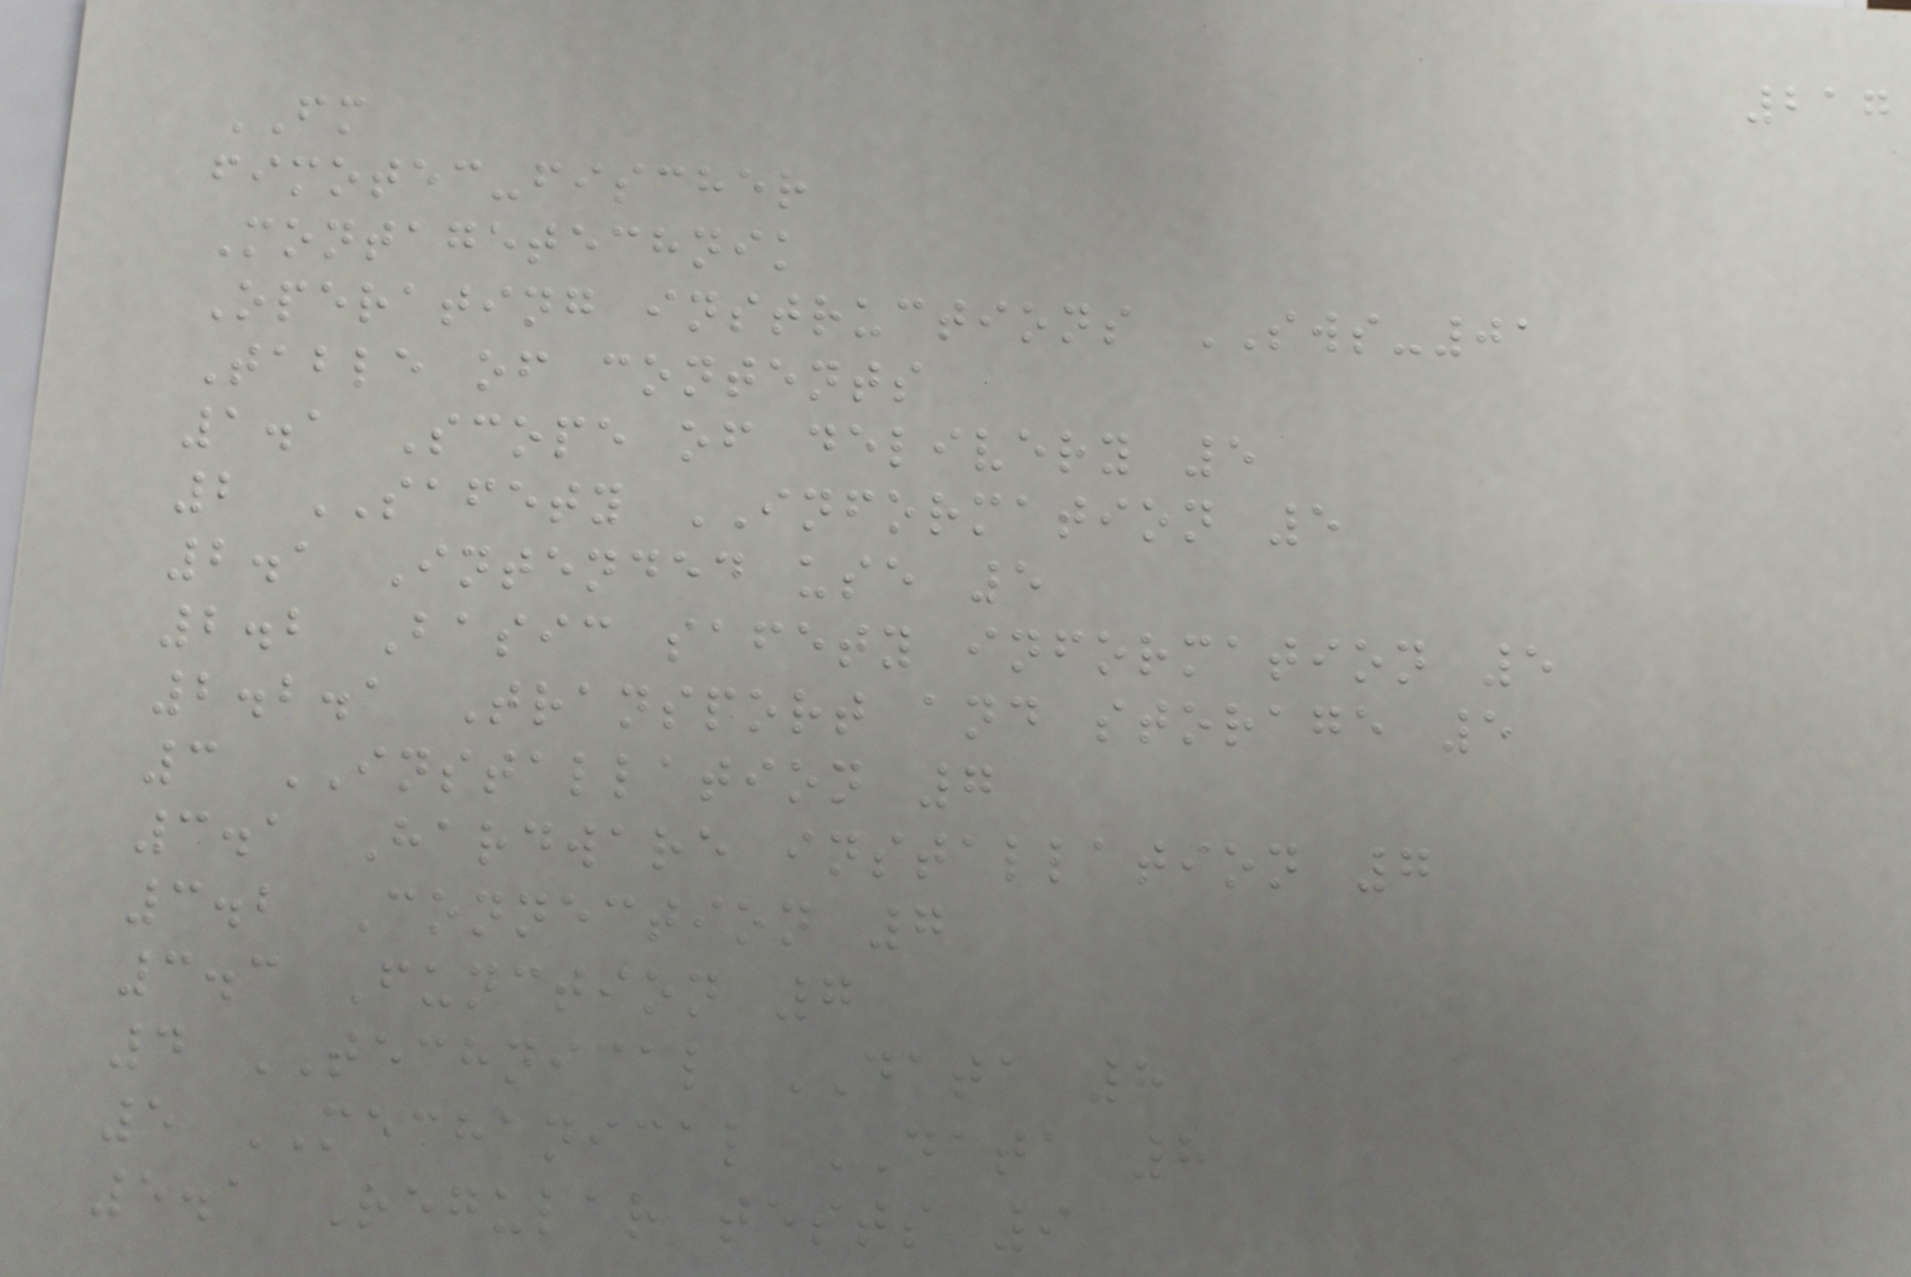217
FM
fimotec-fischer
Montagetechnik
Operating instructions SWS-01
Table of contents
1.1 Scope of delivery 5
2 SAFETY INFORMATION 5
2.1 Intended use 5
2.2 Basic safety information 5
2.2.1 Transport and storage 5
3 INSTALLATION 7
3.1 Hardware installation 7
3.2 Connection 7
3.3 Function 7
4 TECHNICAL DATA 8
5 MECHANICAL DATA 8
5.1 Regular tests 9
